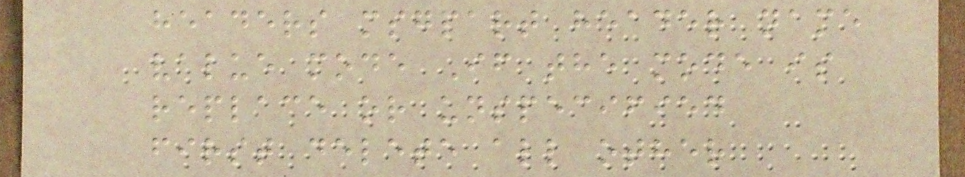headers msgpart header name
value mode If the mode is
replace or unspecified
first delete all other
